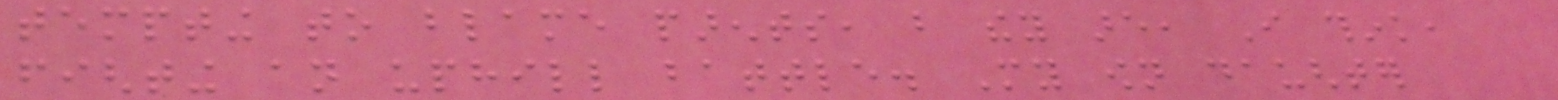tempting to blame parents, but they are, I think,
fighting an uphill battle. My own daughter
